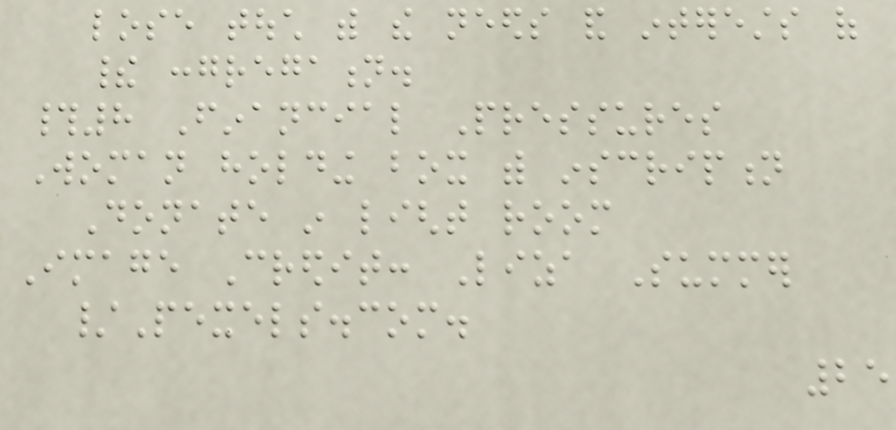lose touch with the needs and interests of
their congregation.
#8 Financial Pressures
Woman holding box with inscription
Donate in light room
Image Credit: Liza Summer
/Pexels.com.
25
